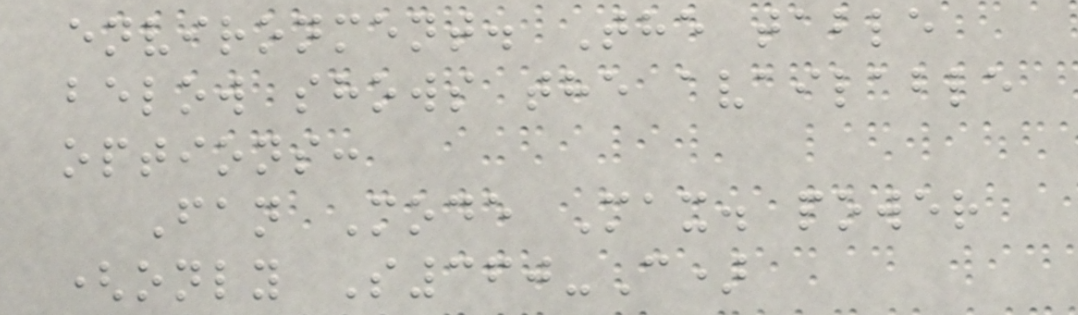environment. The table
below shows the available
options:
Fan Mode Max. power
(only S360-C)
